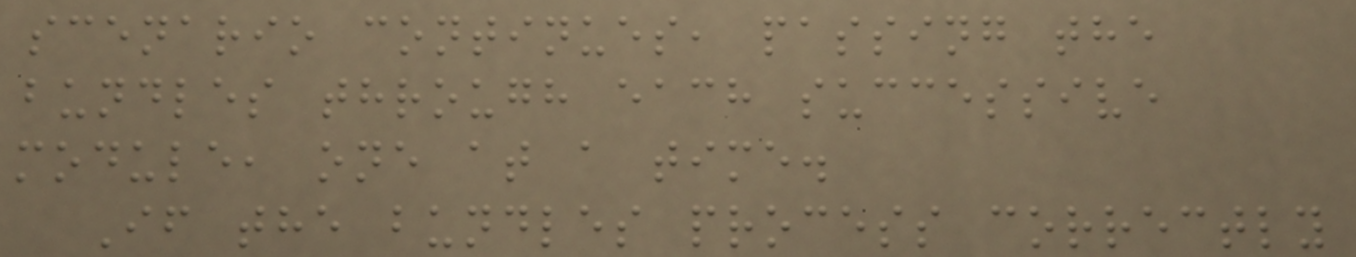scenario continues, passing the
bundles through each successive
module, one at a time.
If the bundles process correctly
